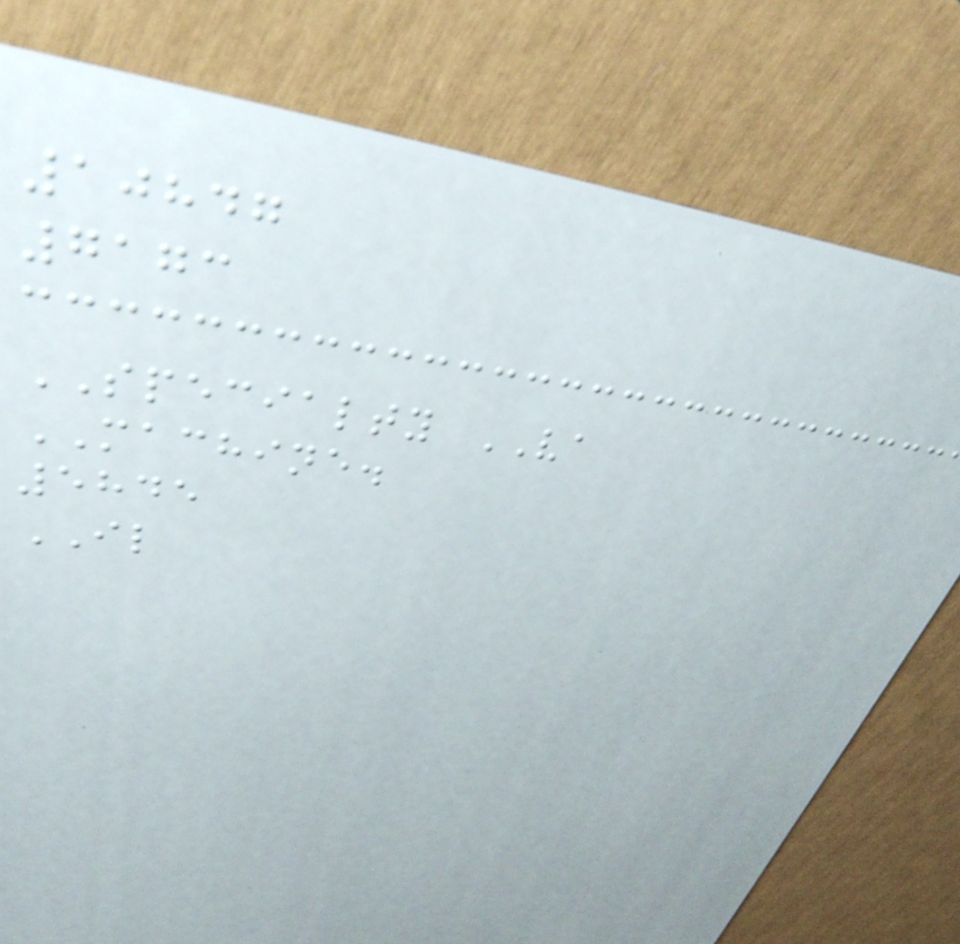10847
7173
SPECIALTY VA
MACHINE.
5845
IL
